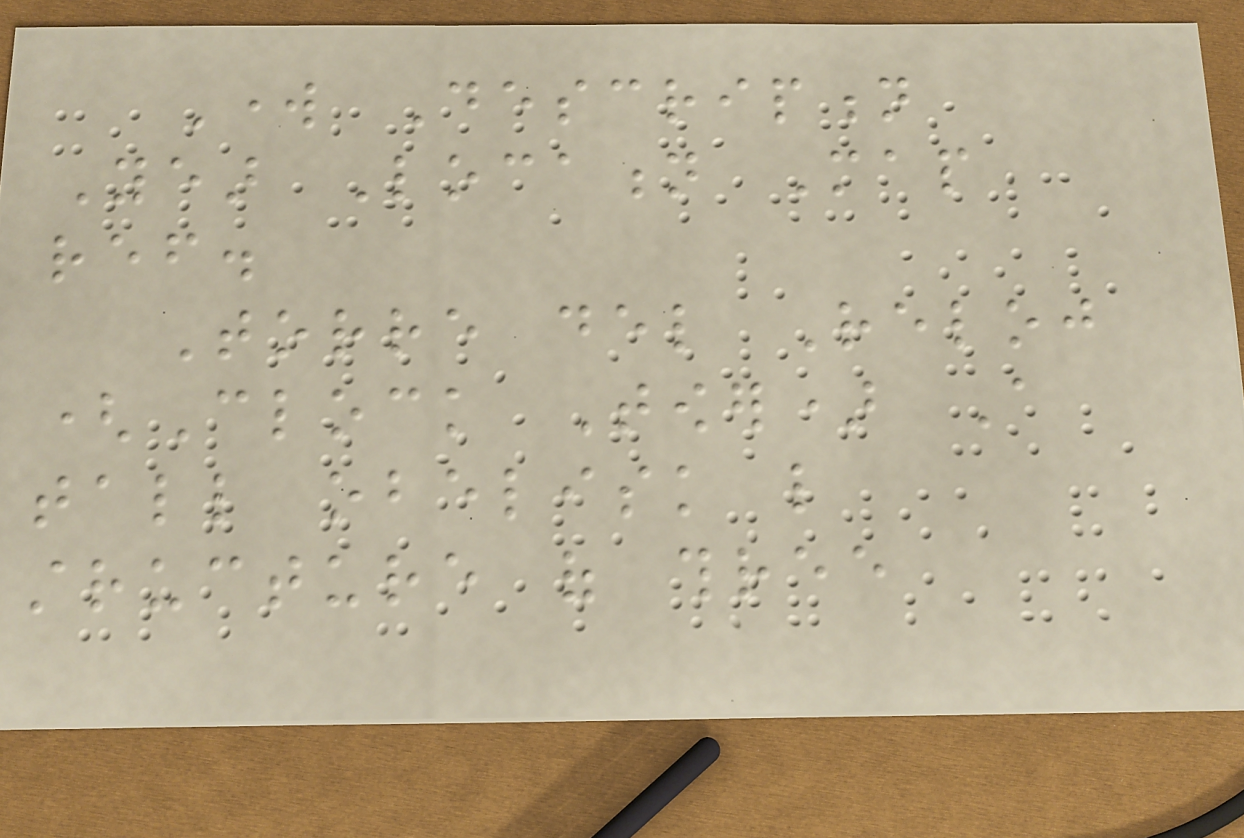Work Description
Year Location Map
ref.
Torre del Reloj
(Clock Tower) A
tall obelisk like
structure of three
